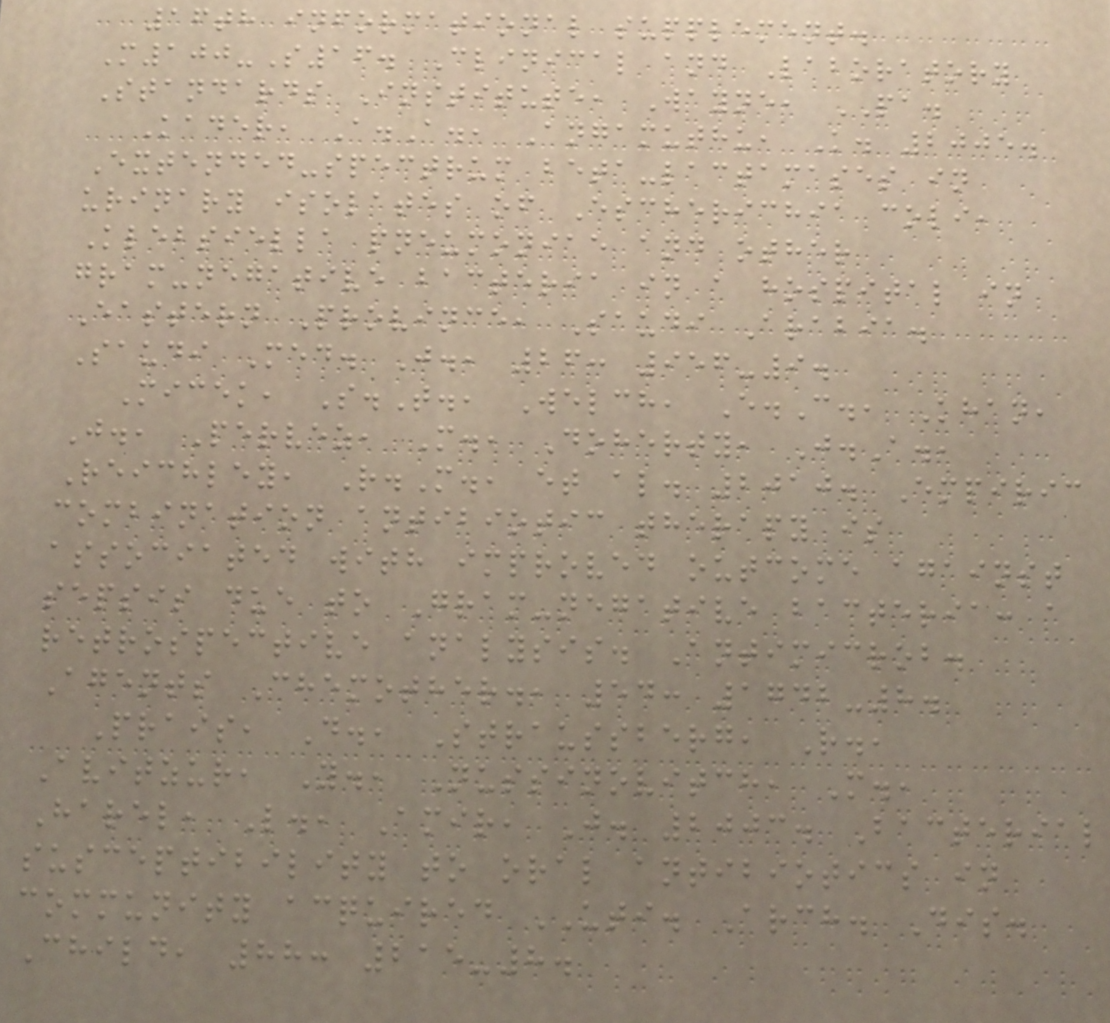16th informational supplement.
M100-S16. Clinical and Laboratory
Standards Institute, Wayne, PA.
Kader, A.A., Angamuthu, K. 2005.
Extended-spectrum beta-lactamases in
urinary isolates of Escherichia coli,
Klebsiella pneumoniae and other
gram-negative bacteria in a hospital in
Eastern Province, Saudi Arabia.
Saudi Med. J., 26: 956-9.
Micek, S.T., Welch, E.C., Khan,
J., Pervez, M., Doherty, J.A.,
Reichley, R.M., et al. 2010. Empiric
combination antibiotic therapy is
associated with improved outcome against
sepsis due to Gram-negative bacteria: a
retrospective analysis. Antimicrob.
Agents Chemother., 54: 1742-8.
Prais, D., Straussberg, R.,
Avitzur, Y., Nussinovitch, M.,
Harel, L., Amir, J. 2003. Bacterial
susceptibility to oral antibiotics in
community acquired UTI. Arch. Dis.
Child, 88: 215-8.
